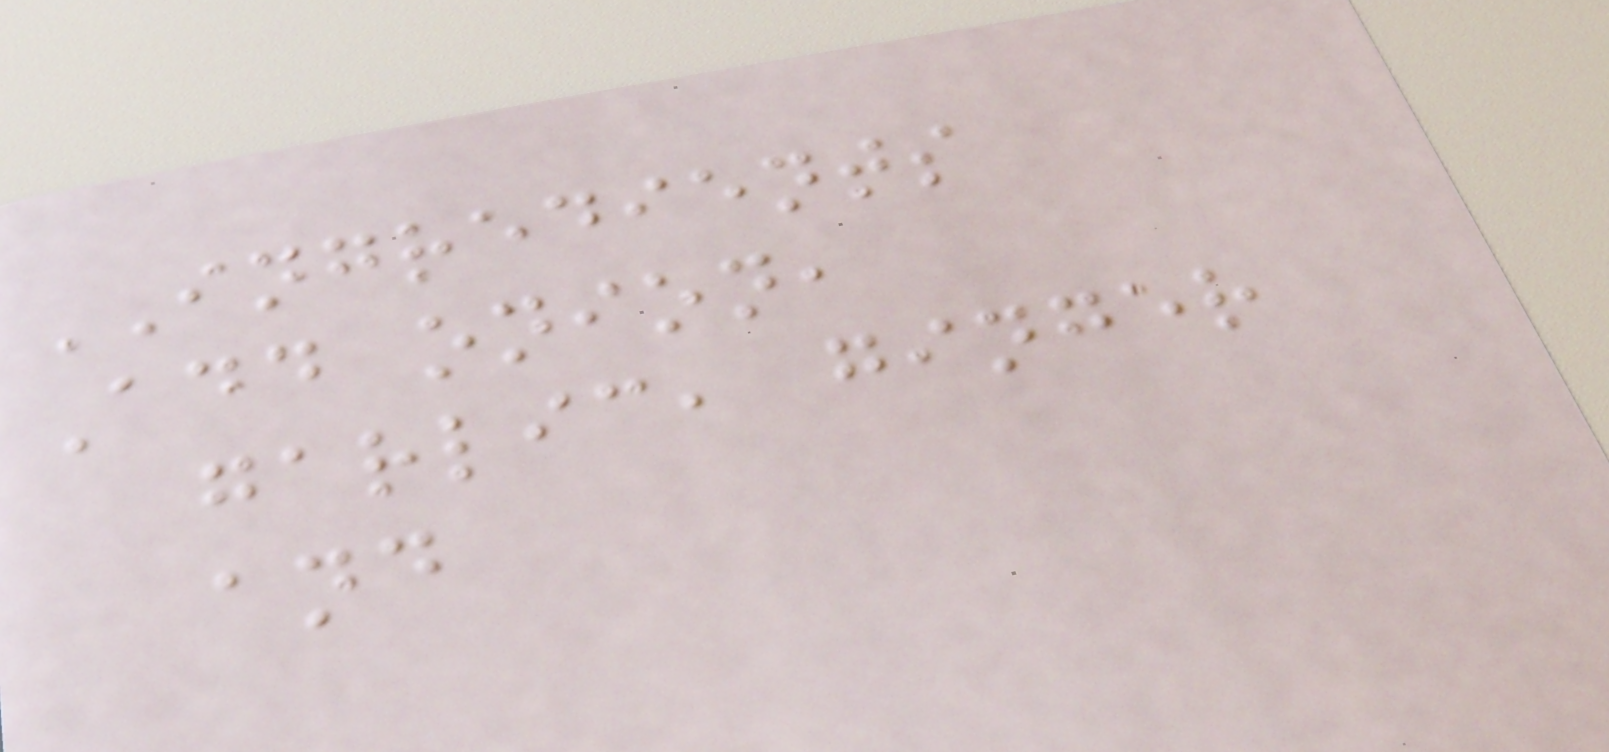INGREDIENTS
Add onion,
garlic, ginger
and
